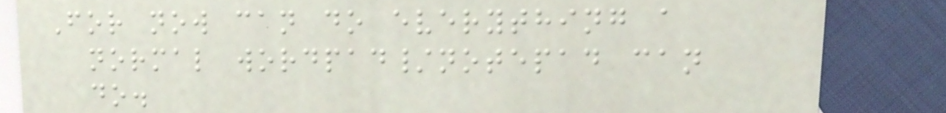For now can do everything a
normal wordpad/notepad can
do.
